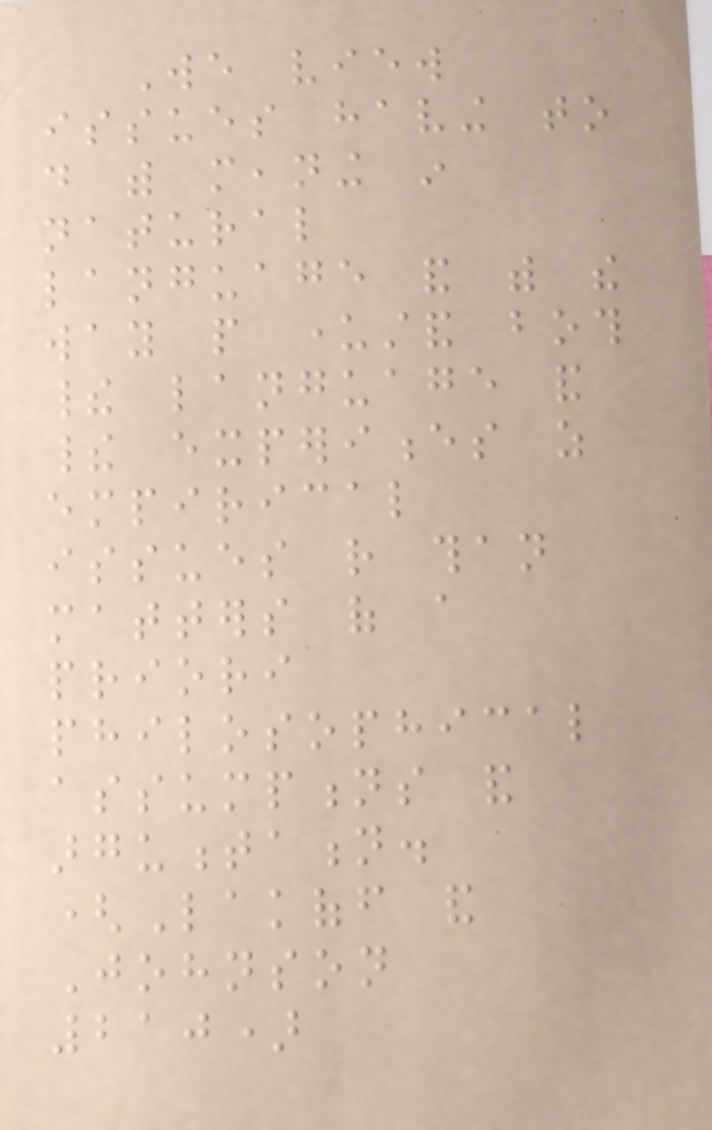We view
issues having to
do with meaning in
natural
language and with the
way people understand both
their language and
their experiences as
empirical
issues rather than
matters of a
priori
philosophical
assumptions and
argumentation.
(Lakoff and
Johnson
210)
